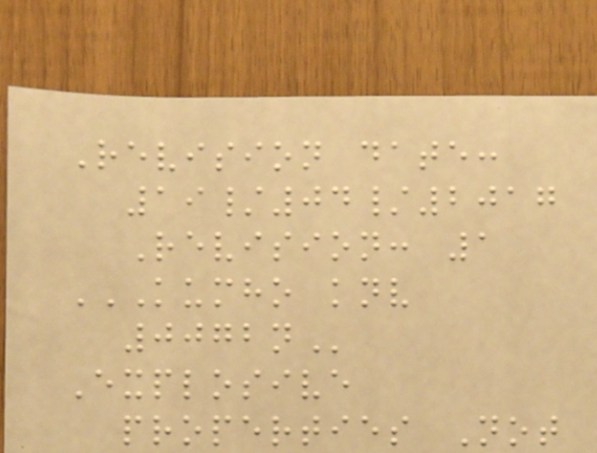Revision date:
19/04/2017
Revision: 1
KUMHO KNV
0072N
Explosive
properties Not
